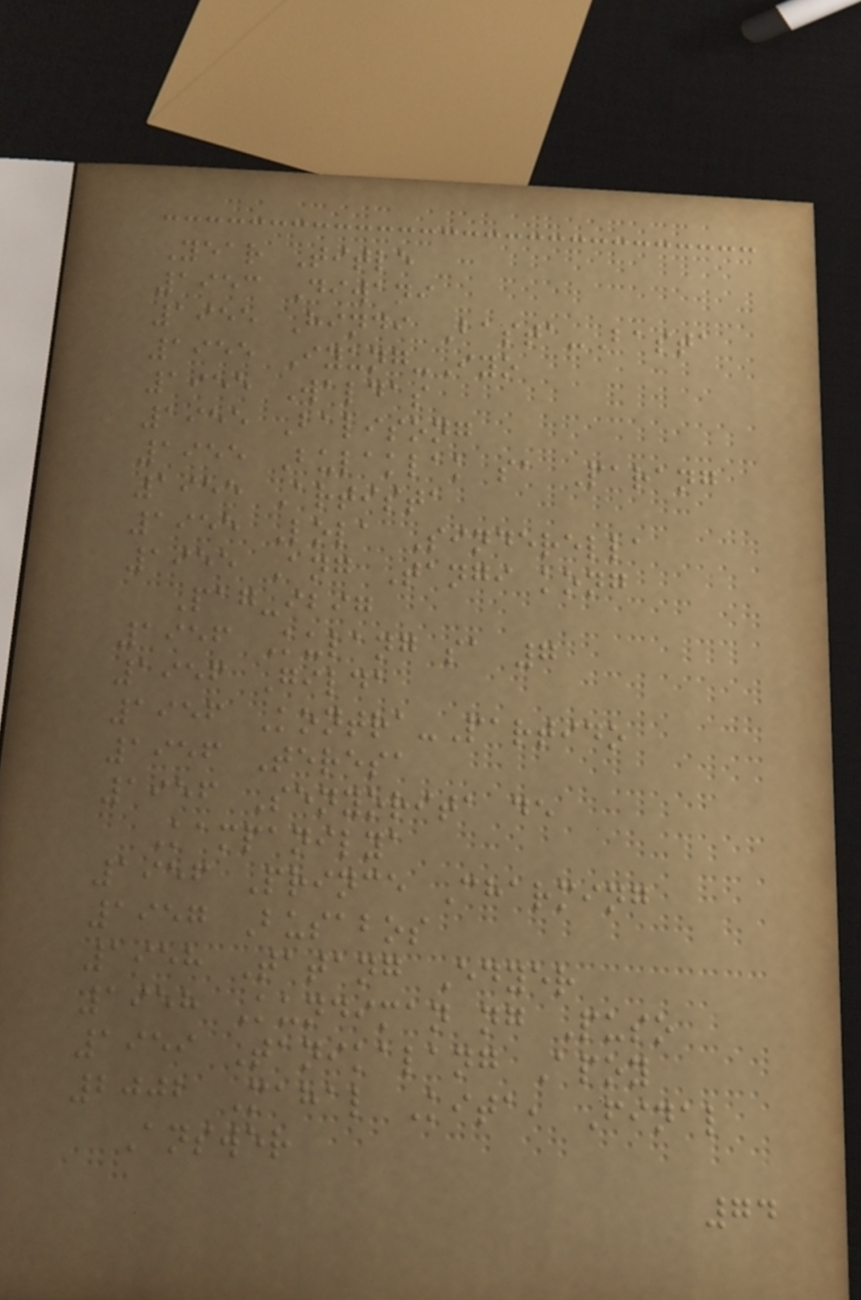Year Title
1953 Diwani
1955 Hindi Basta-Basta
1955 Iyung-Iyo
1955 Waldas
1955 Balisong
1955 Bulaklak sa Parang
1955 Artista
1955 Lola Sinderella
1955 Ang Tangi kong
Pag-ibig
1956 Kulang sa 7
1956 Gilda
1956 Kontra-Partido
1956 Teresa
1956 Senyorita de
Kampanilya
1956 Prince Charming
1957 Busabos
1958 Tatang Edyer
1958 Kundiman ng Puso
1959 Tanikalang Apoy
2002 Mahal Kita, Final
Answer
74
